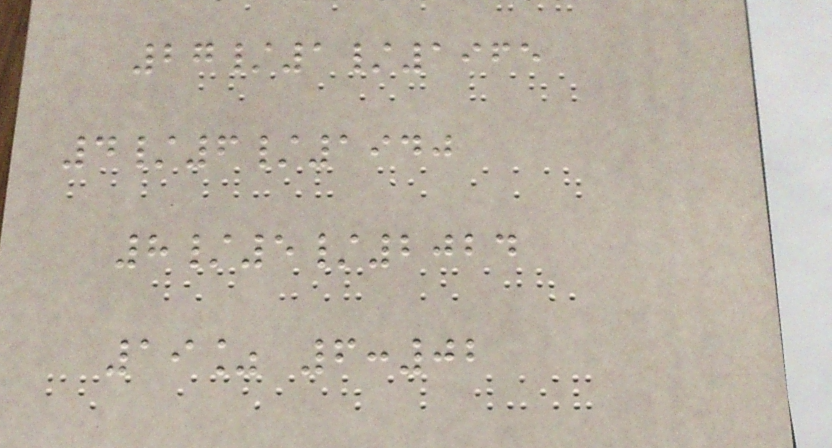27/1/1965
4/6/1940
8/5/2024
19% 6:02
